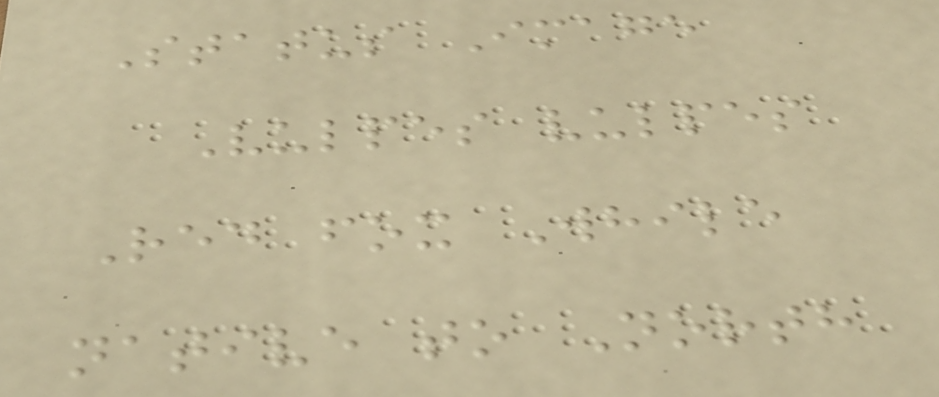Status Image
Vulpes vulpes
Red fox While
native to North
